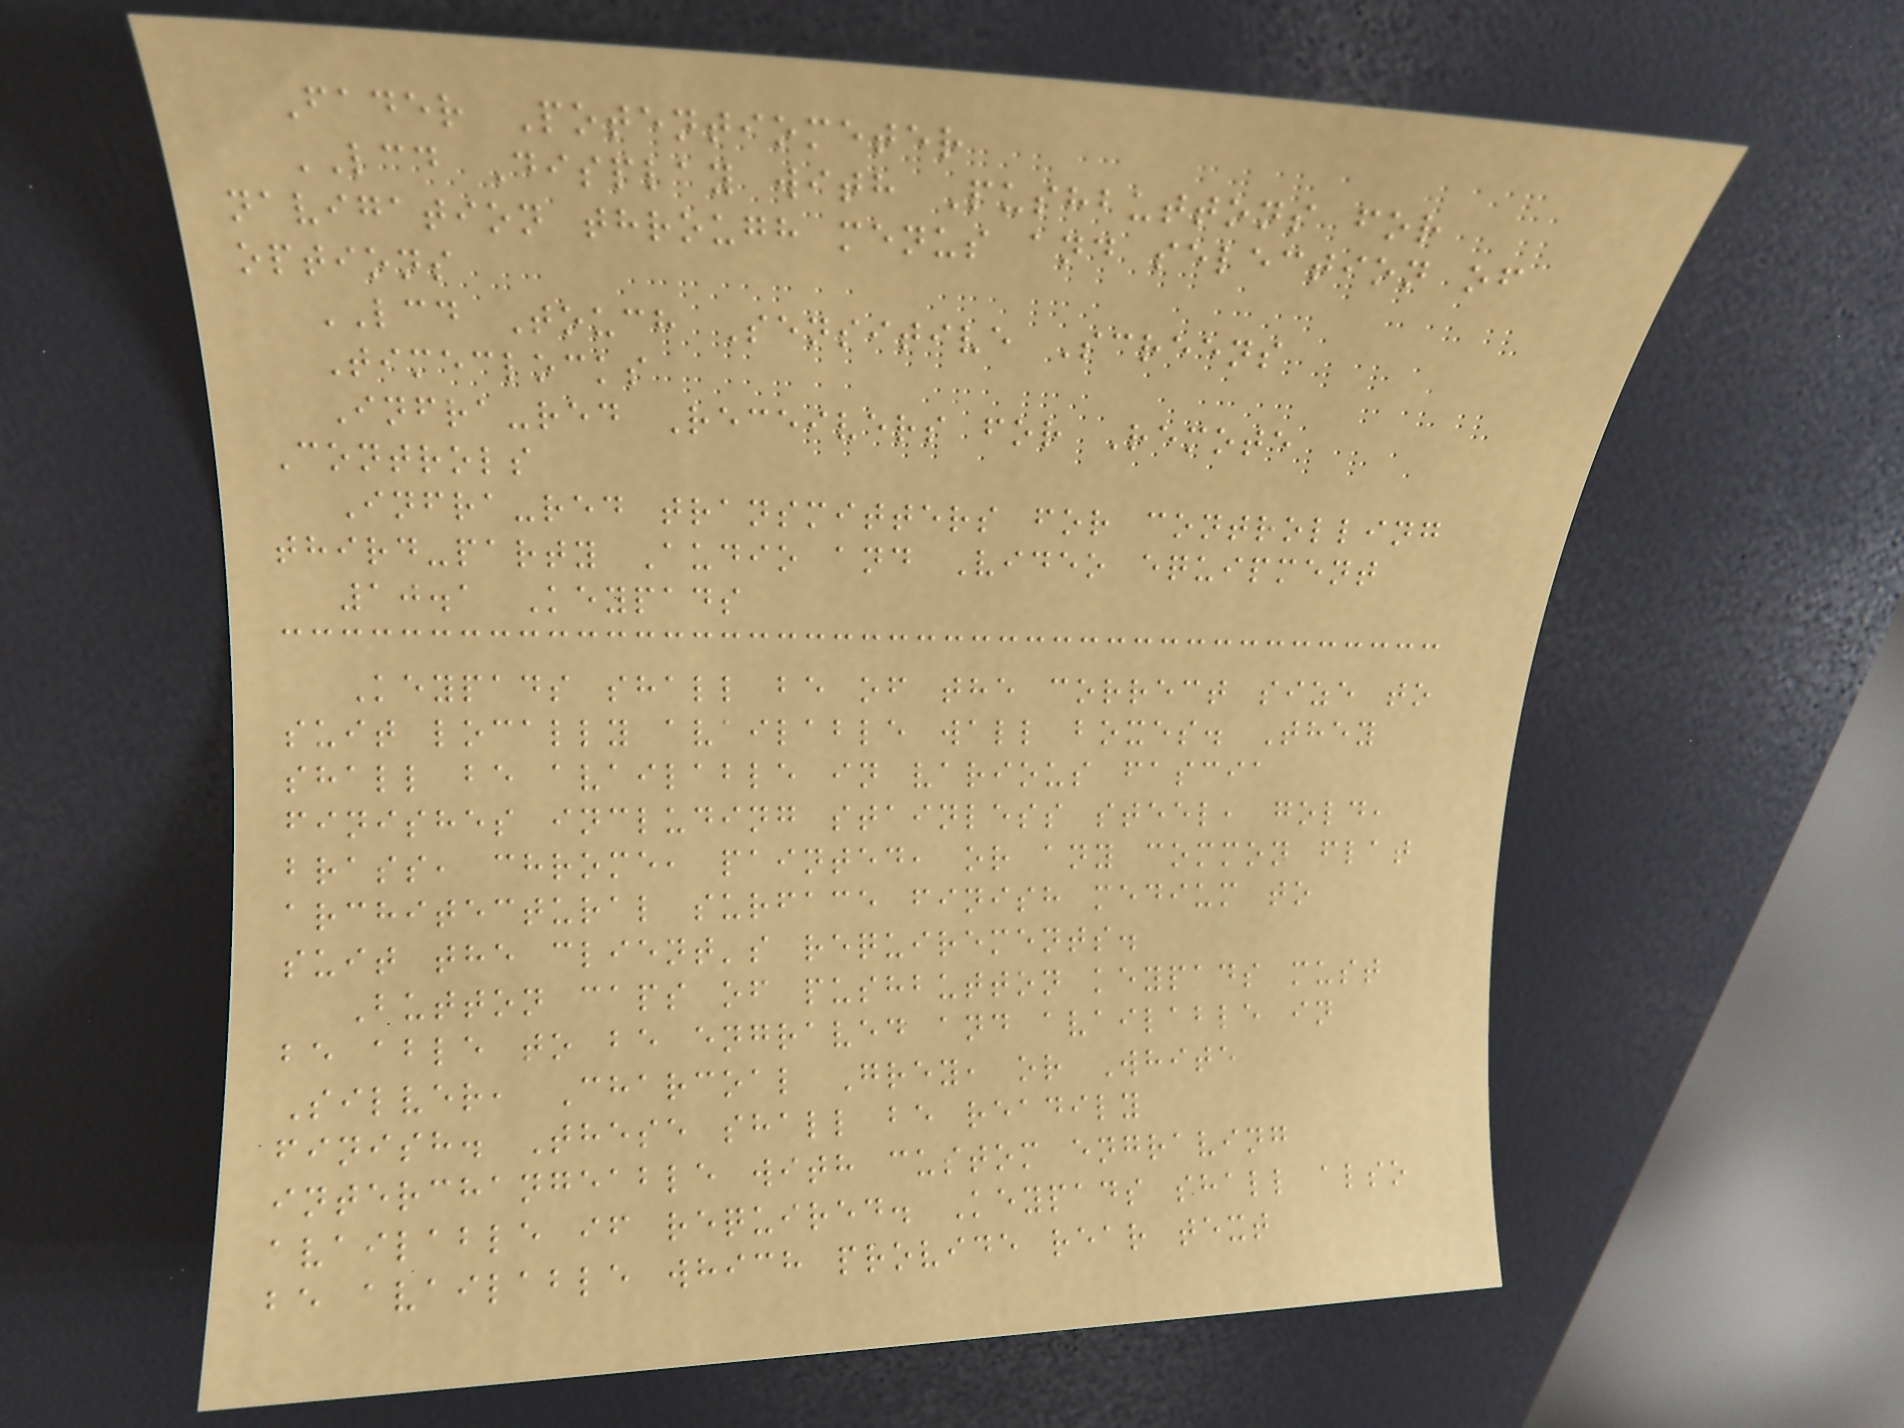Fader Potentiometer
LCD Display with Pushbuttons for
navigation through menus and selection of
options
LCD Touch Sensitive Screens
Timeclocks
Infra-red Receivers for Remote
Controls
Infra-red transmitters for controlling
third-party Audio and Video equipment
10.1 Keypads
Keypads shall be of the correct size to
suit locally available wall boxes. They
shall be available in various fascia
finishes including stainless steel, gold,
brass, chrome, painted, or any common flat
architectural surface finish medium to
suit the client's requirements.
Button caps of pushbutton keypads must
be able to be engraved and available in
Silver, Charcoal Grey, or White
finish. These shall be readily
interchangeable with custom engraving
available if required. Keypads shall also
be available which provide rear text
